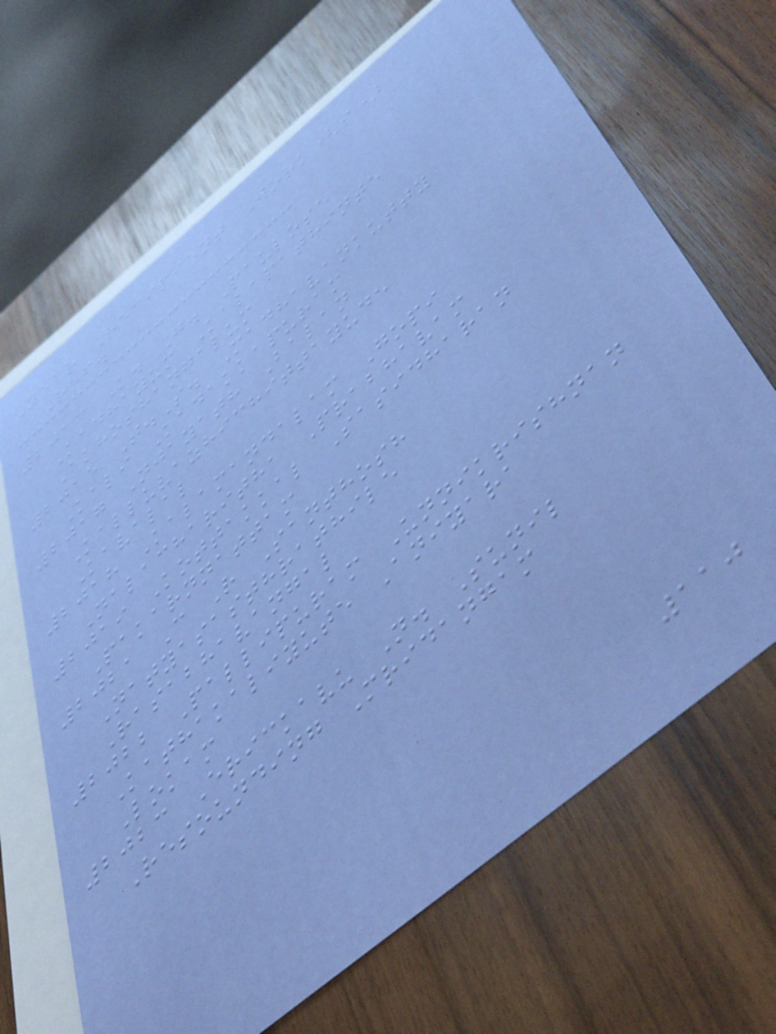Year Recipient Work(s)
Ref.
2013 K. G. Paulose
Kadhayum Kalapathinte
Akhoshangalum
2015 T.S. Madhavankutty
Kali Kadakkapuram
2017 Njayath Balan
Kalluvazhichittayude
Kavalal
2018 Kalamandalam Gopi
Nalacharitha Prabhavam
2019 Kottakkal Sasidharan
Pakarnnattam
2021 C R Santhosh
Natyasasthrathile
Rasabhavangal
2022 Pallipuram Unnikrishnan
Kathakaliyute Aniyara
Lokam
2023 Erickavu N. Sunil
Resounding Mridangam
110
